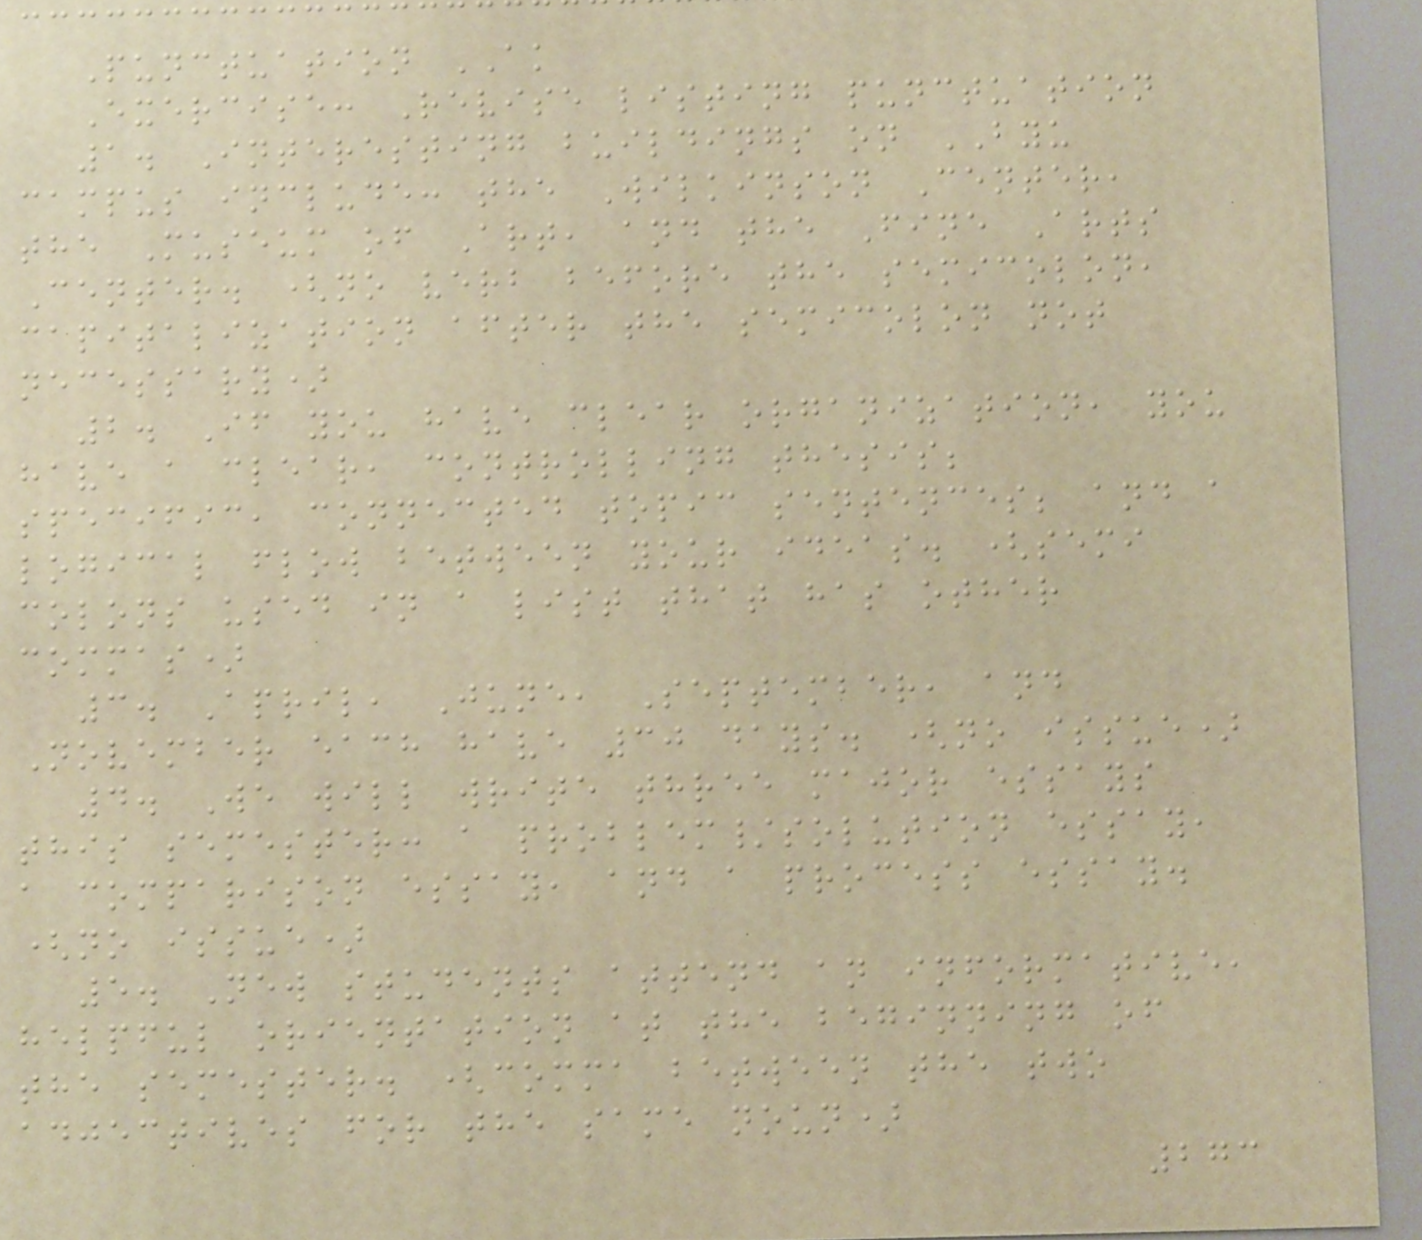Punctuation AK
Exercise: Revise listing punctuation
1. Interesting buildings on BYU
campus include: the Wilkinson Center,
the Museum of Art, and the Fine Arts
Center. (no verb before the semicolon,
capitalization after the semicolon not
necessary)
2. If you have clear organization, you
have a clear, controlling thesis;
specific, connected topic sentences; and a
logical flow between your ideas. (semi
colons used in a list that has other
commas)
3. April, June, September, and
November each have 30 days. (no issue)
4. We will write three major essays
this semester: a problem/solution essay,
a comparison essay, and a process essay.
(no issue)
5. New students attend an informative,
helpful orientation at the beginning of
the semester. (comma between the two
adjectives for the same noun)
273
